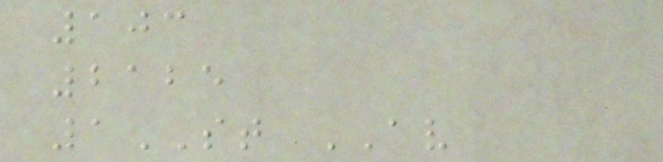103
2125
1ST AV
